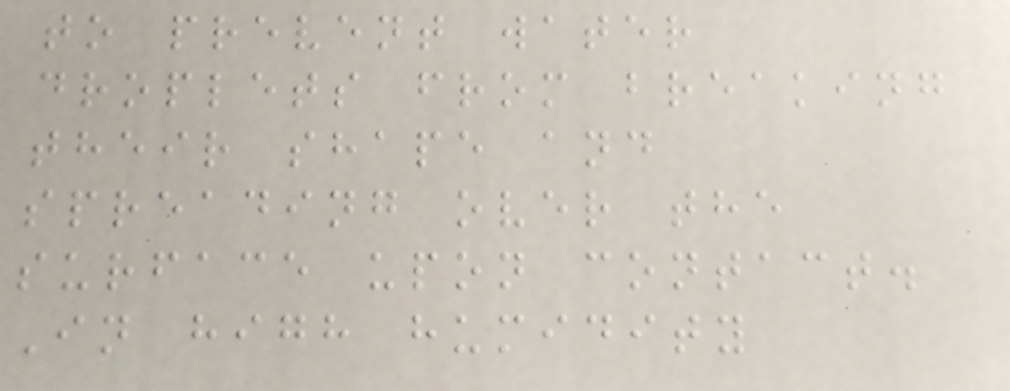to prevent water
droplets from breaking
their shape and
spreading over the
surface upon contact.
In high humidity
